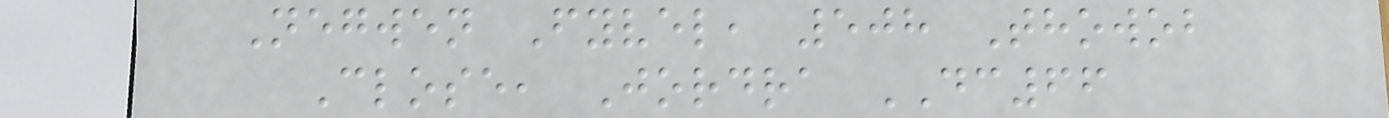Negwen Fyvel, 508 Thowob
Close, Jordra DC66
